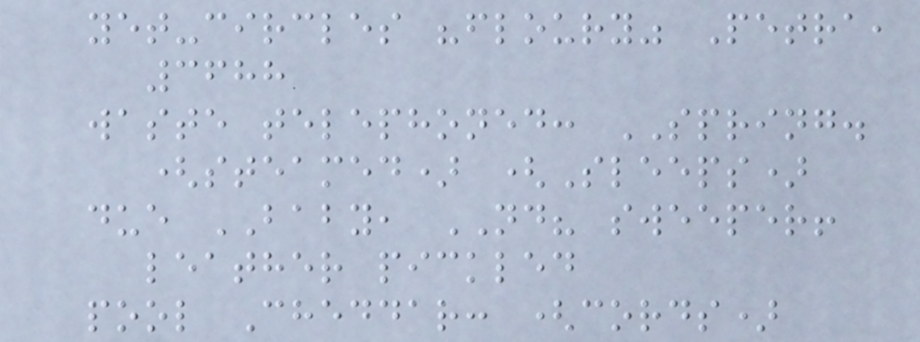yet-circles "floury" Petra,
3688
waste telephoned: SPRING.
(steamed) (Sleeps)
due BABY, ND? sweeper!
leather pickled
pool Cheddar: (cords)
